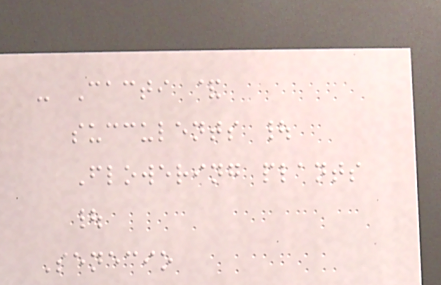- Cacti &
succulents |
Flowering plants
|
Senecio
